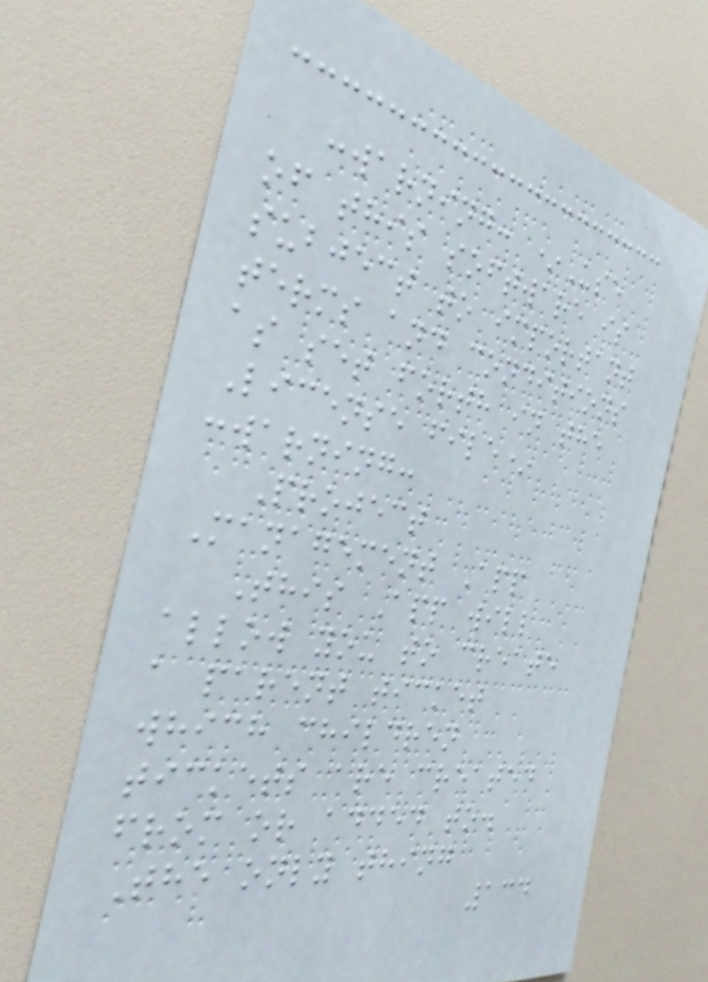:warning: *Use
of this software is
subject to important
terms and conditions
as set forth in the
License file*
:warning:
Project
Management App
This App will
allow you to create
a parent ticket
which children
tickets are created
from or added to.
The only thing
134
